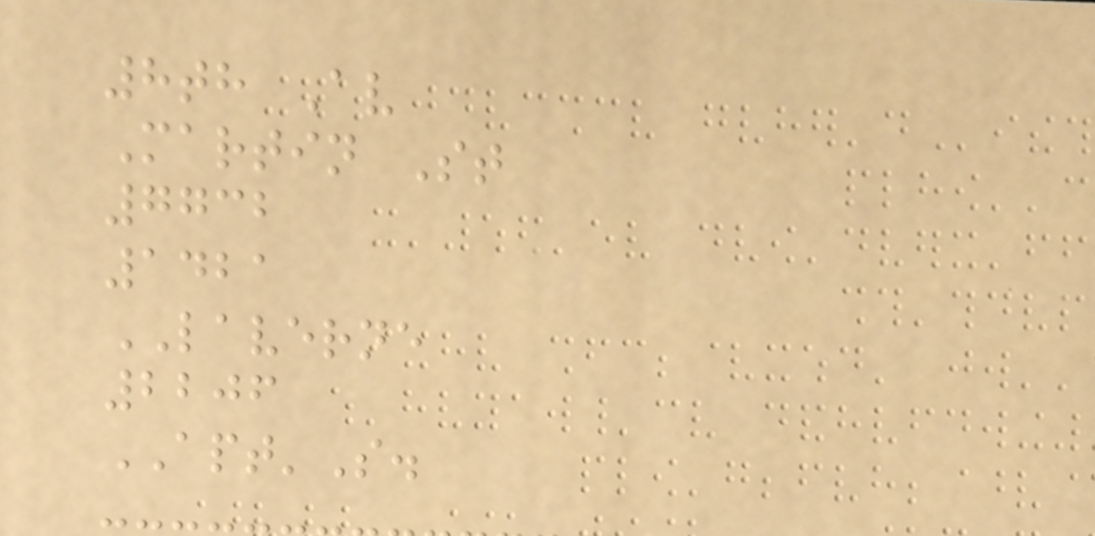8th Av
Martin St
7732
1421
LAVERNE
2206
APT'S.
